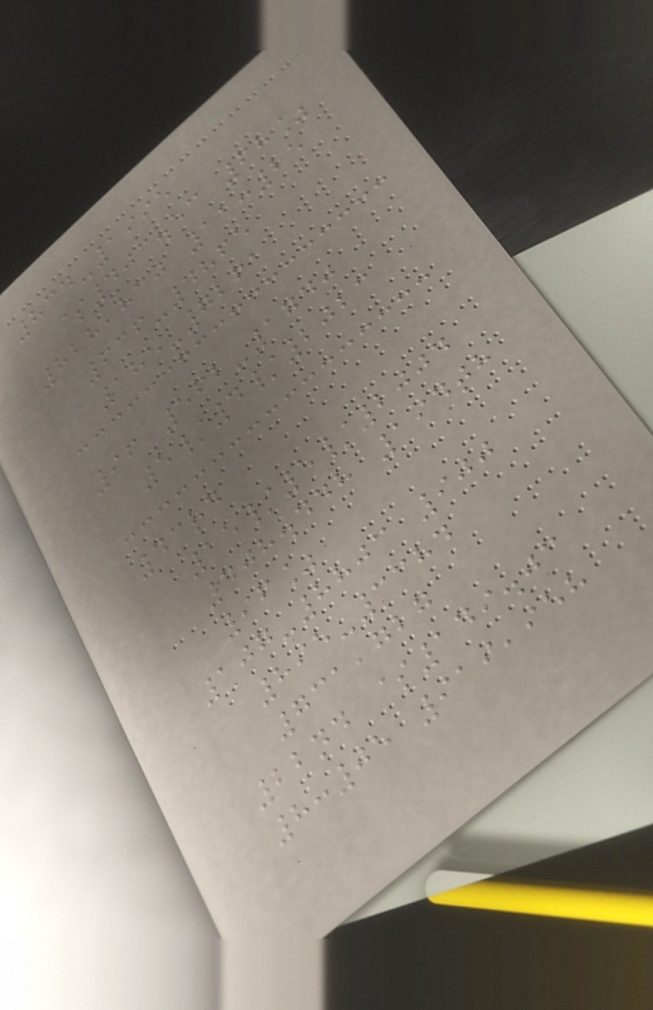834-1995
$403.53 68%
828,830 11:25
636-4865
185-7261
96 562-1740
5/4/2023
43rd
15/5/2004
408.448 194th
96%
107-8803 900
895-3384
731,727
22nd $149.03
8:05 919,958
